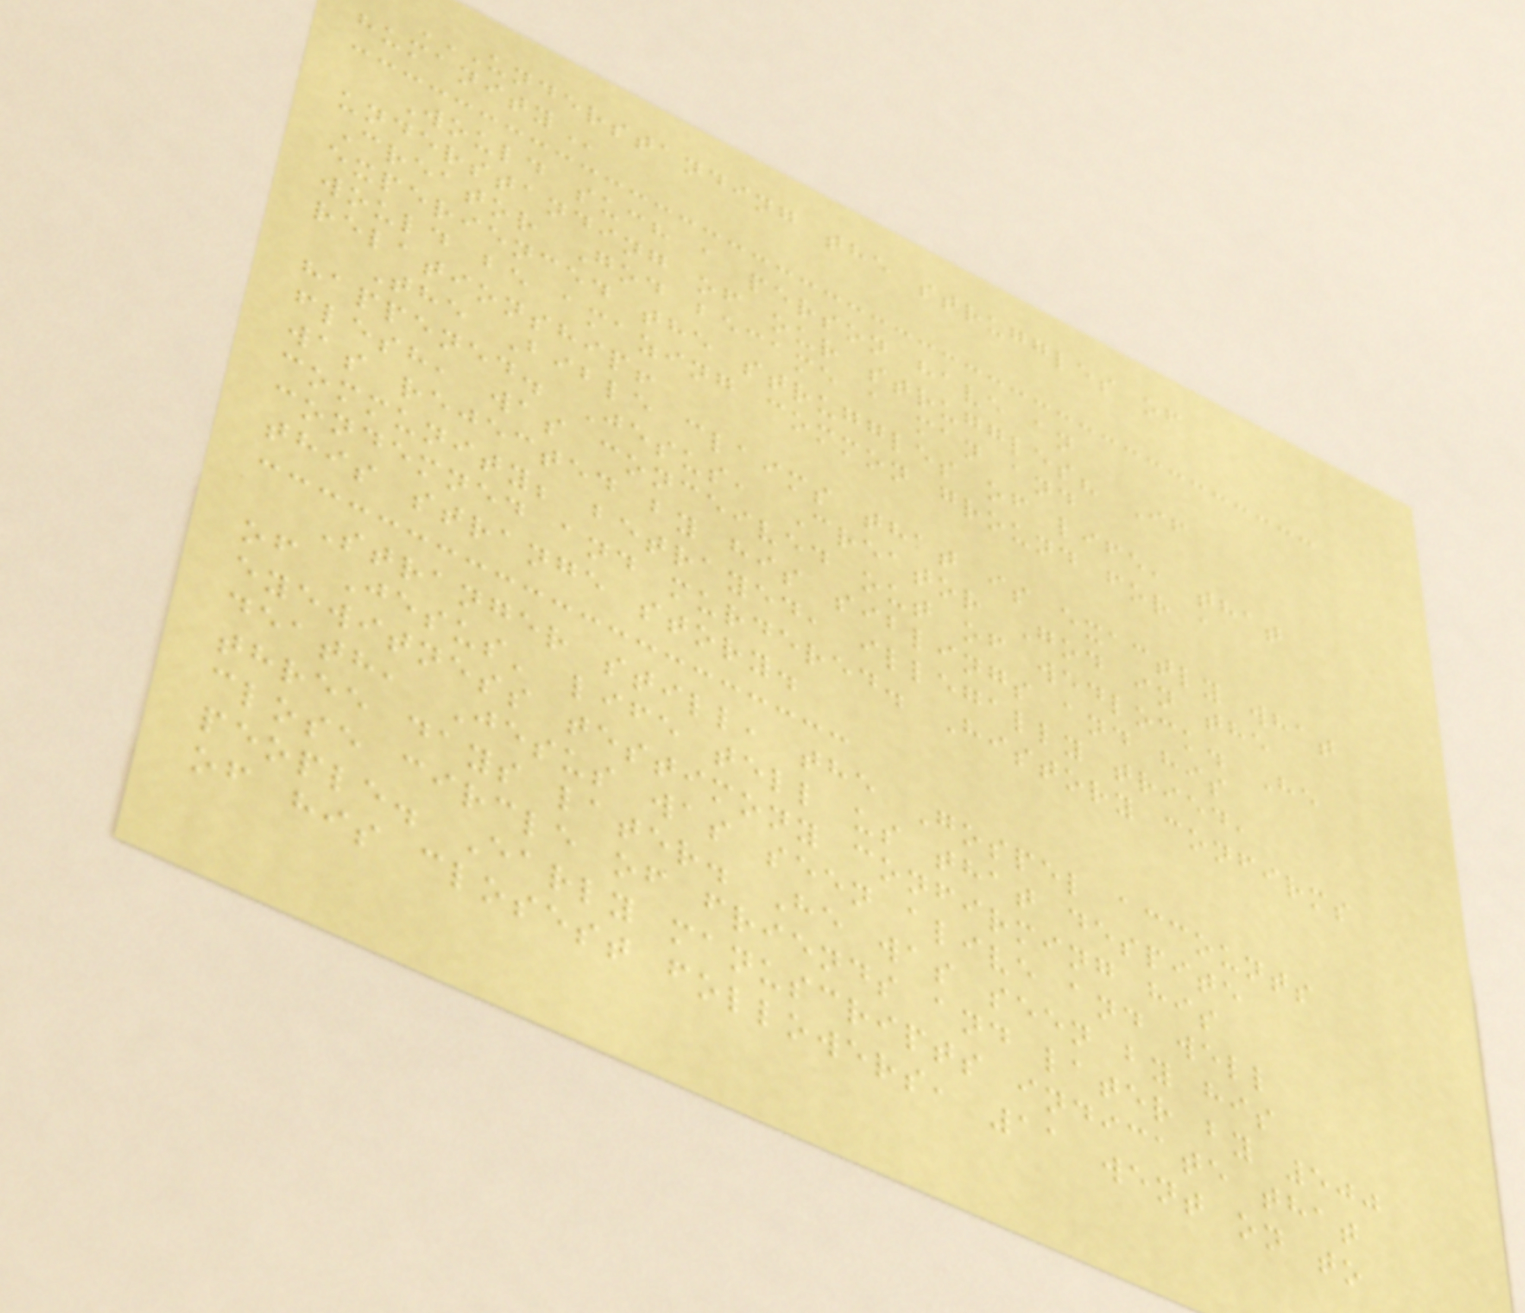UNDERSTANDING THE STRUGGLES OF
HUMANITY
Would such a person have an
understanding of our struggles? If
Creator God became a man and
experienced the struggles of life, that
would be amazing common ground for a
relationship!
The Bible claims that is exactly what
happened. Jesus, Creator God in the
flesh, was conceived out of wedlock. He
was rejected by his siblings and his
community; betrayed, illegally tried,
condemned and murdered. History confirms
this strange story.
Stranger still, the Gospel accounts
of Jesus' life tell us that despite
eyewitness testimony confirming his
death, Jesus was seen alive and well
three days later. He was seen by his
close circle of friends and later by 500
people. Early manuscripts indicate that
of his closest followers, 11 went on to
